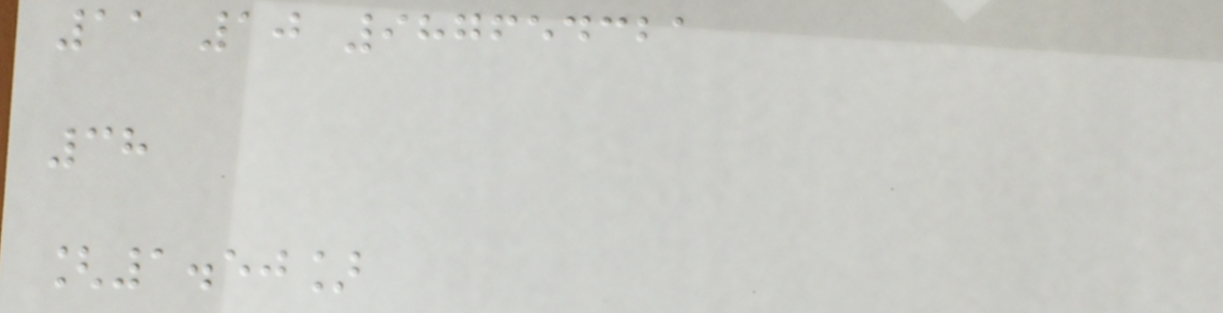11 10 987654321
38
[1.50]
